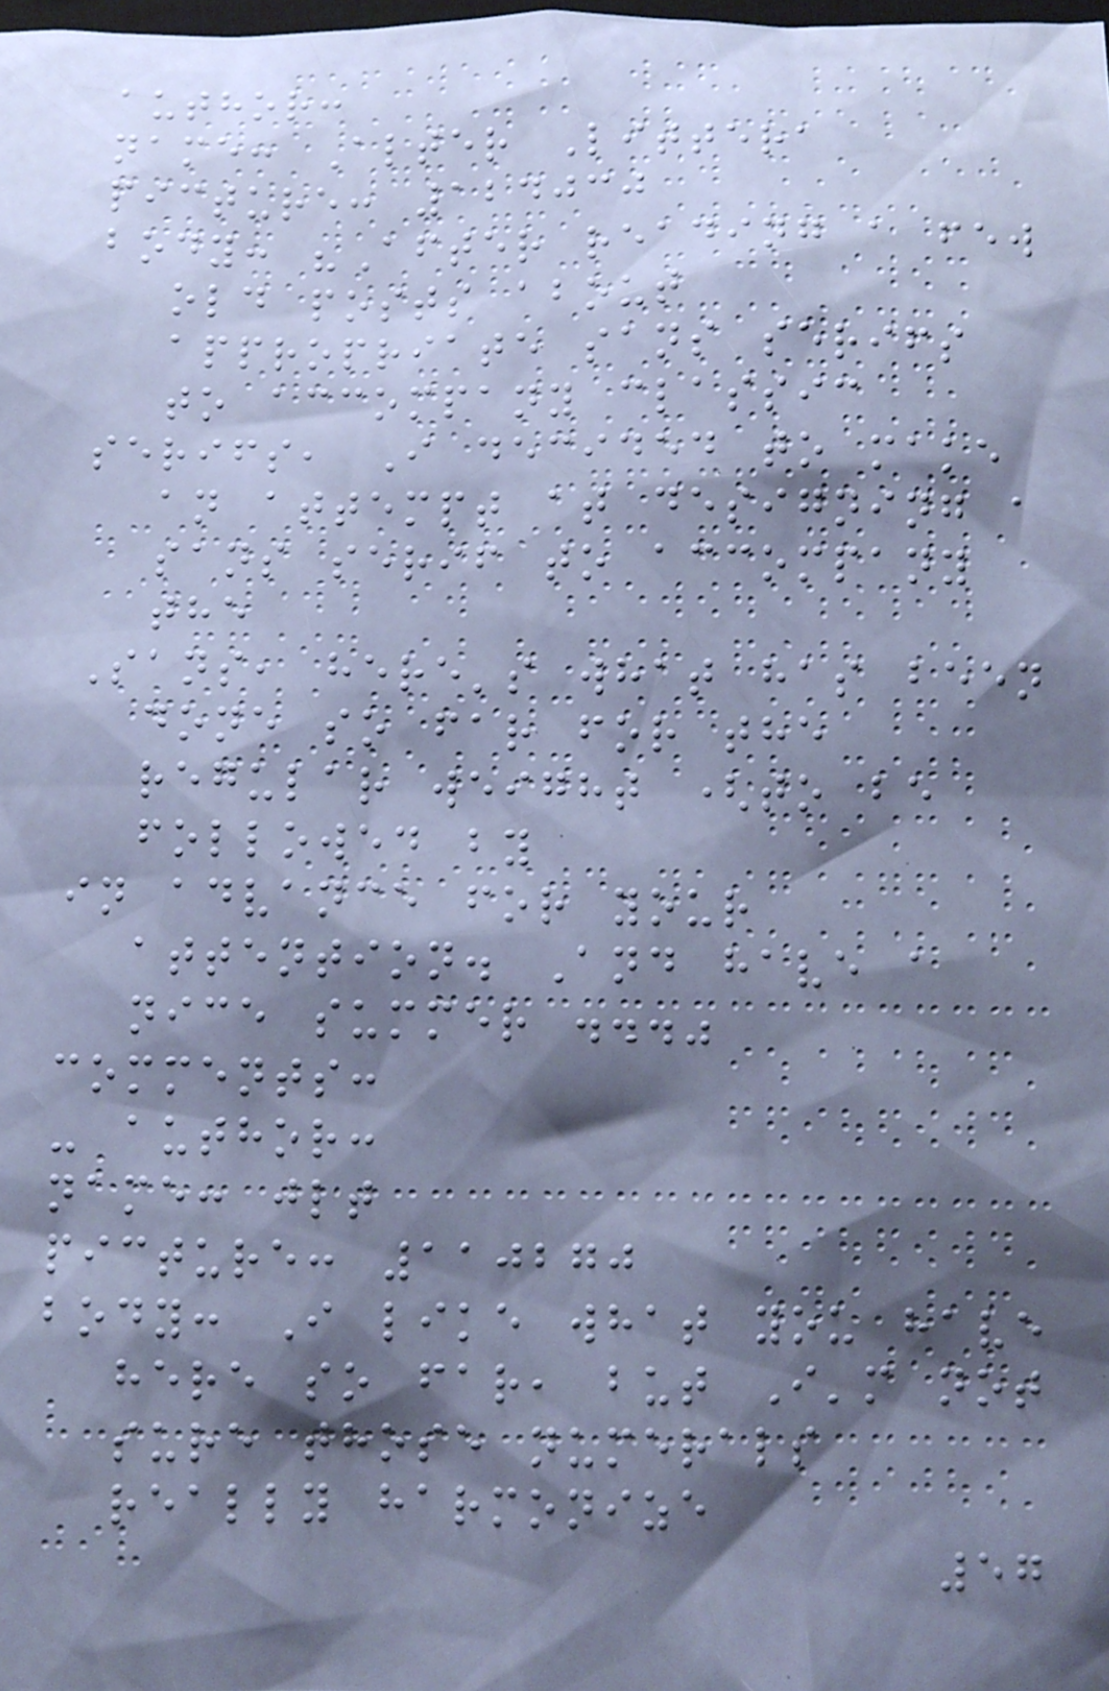author:
name: Alter Littera
picture: 124030
body: "After reading a few
old posts about
appropriate sans serifs
to accompany classic
serifs, I decided to make
an attempt at designing a
sans serif to accompany
the
Sans, here's what has been
done so far for the
regular weight (to be
followed by
in advance for your
attention. And have a
nice summer ..."
comments:
- author:
name: jlt
picture: 110270
body: I like what you have
here so far, but I'm not
sure those numerals
really harmonize
57
